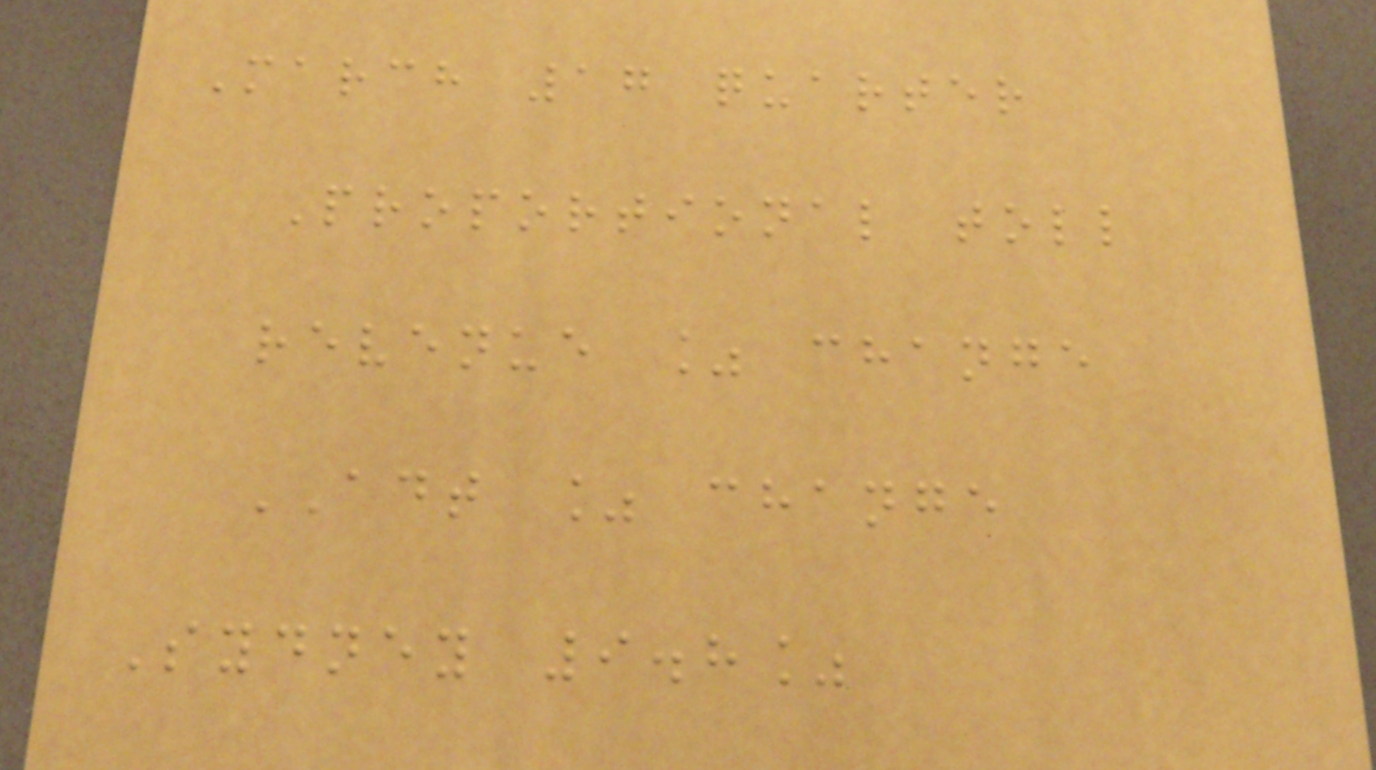March 17 quarter
Proportional toll
revenue % change
ADT % change
Sydney 9.8%
